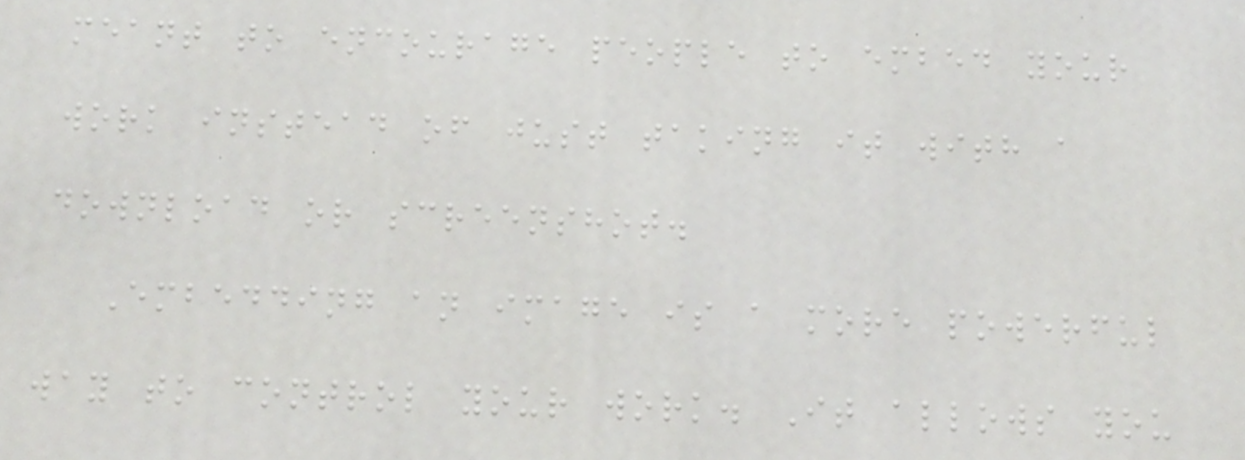meant to encourage people to embed your
work instead of just taking it with a
download or screenshot.
Embedding an image is a more powerful
way to control your work. It allows you
